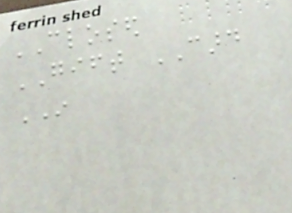CLOSED
GIFT CARD
IN
